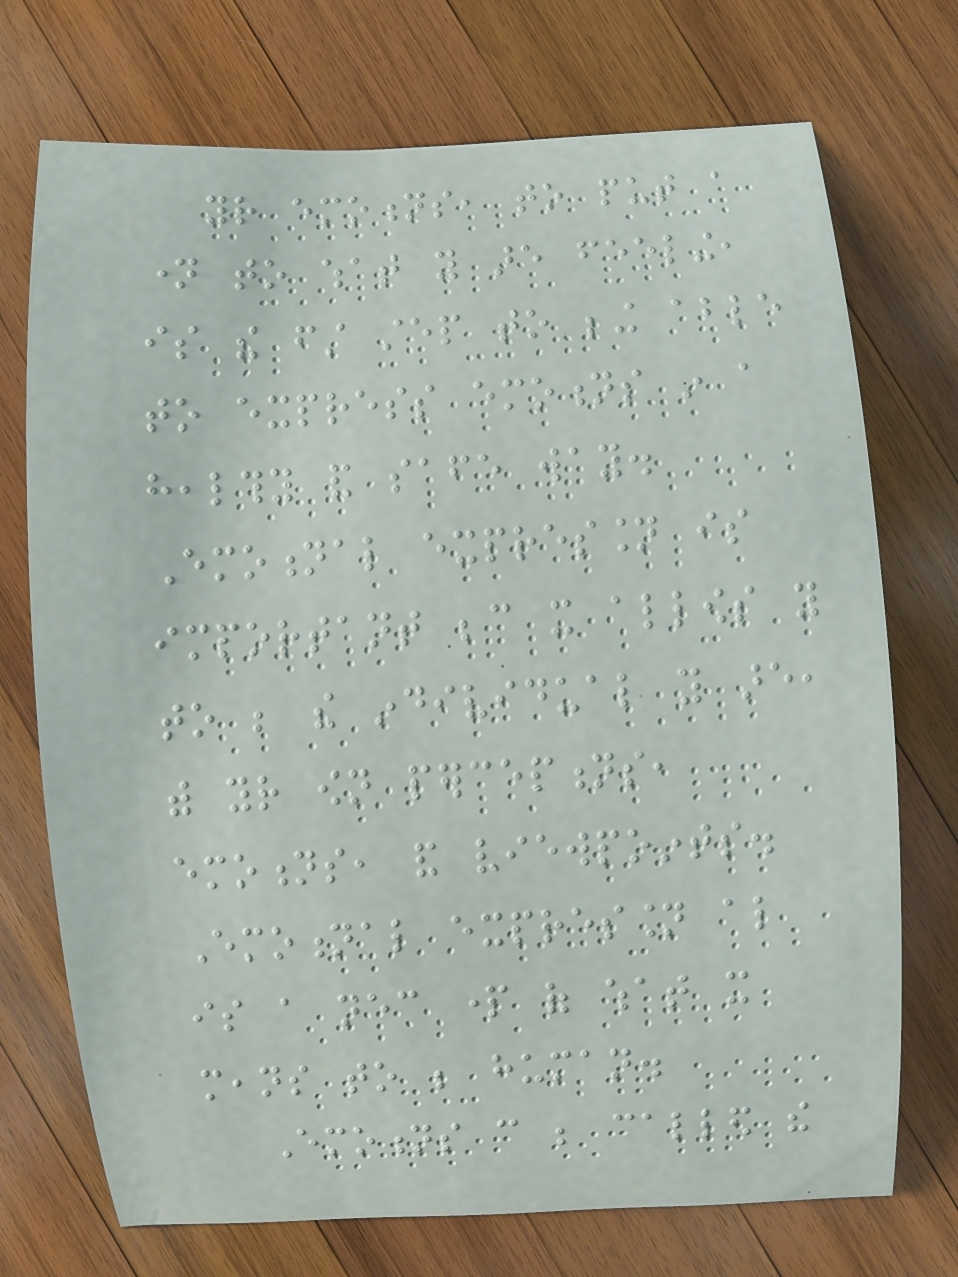your emotions, to put a
name to what you are feeling,
is the first step to being able
to express emotions in a
healthy and safe way.
Emotional expression is
important because it allows you
to be the individual you are,
with your own perceptions,
emotions, and viewpoints.
Emotional expression also
is a necessary part of what it
means to be human.
Emotions can be called the
